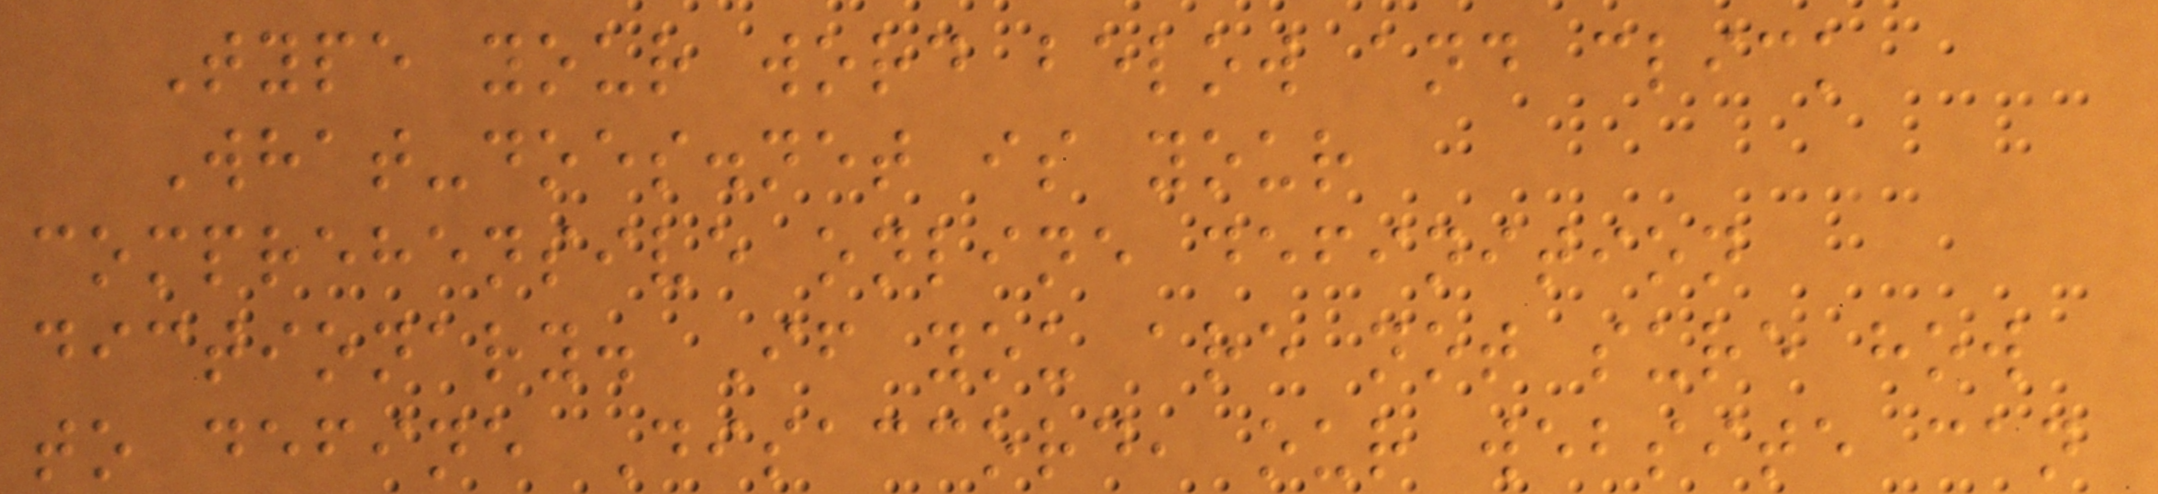Type your word below and click
What-does.net is your
comprehensive online definition
dictionary. If you are not sure how
to define Disaccord, our website can
